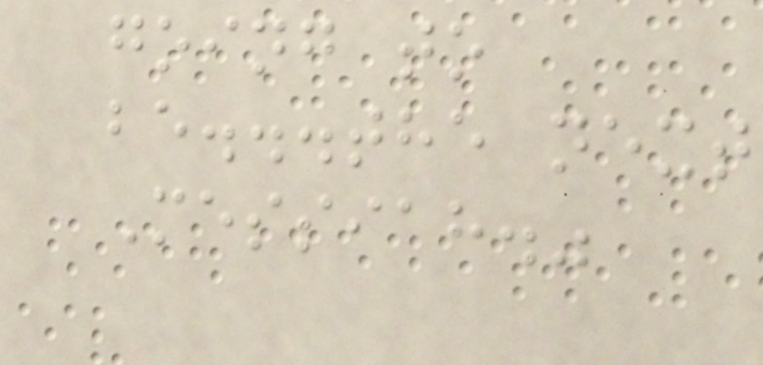going to
be...the next
Messiah."
